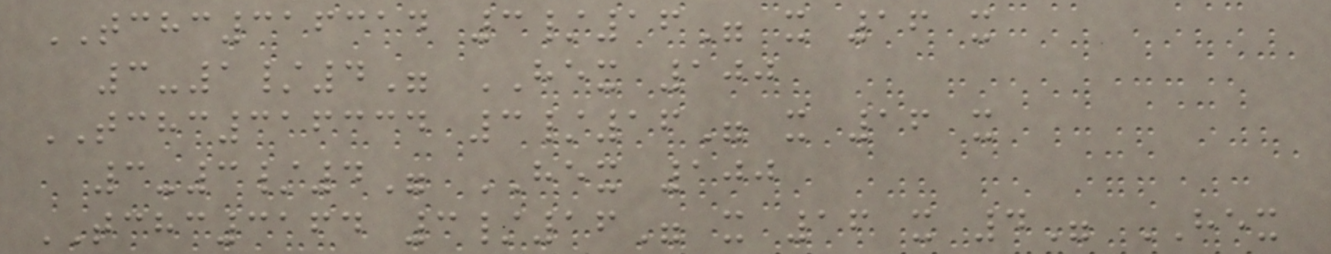TCHC316314 3/16" x 16 x
3-1/4" HEX 100
TCHC316334 3/16" x 16 x
3-3/4" HEX 100
TCHC3164 3/16" x 16 x 4" HEX
